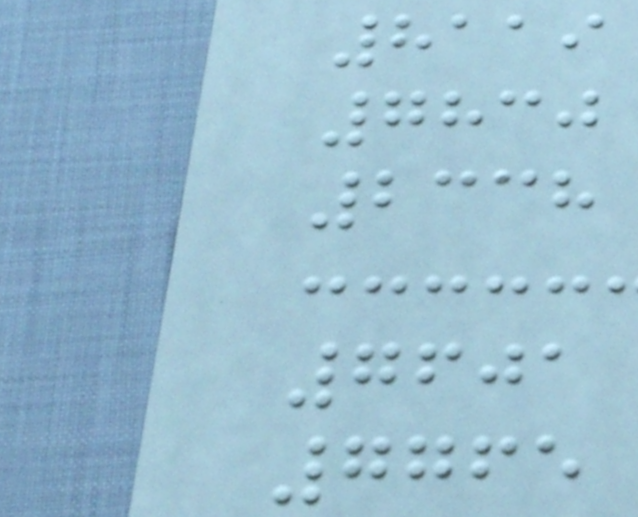8119
7830
2338
7601
7765
